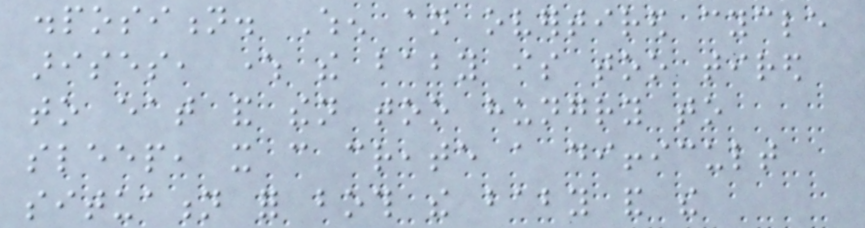disposition. When an overtired cycle
arises, where the baby is too tired
to eat and then too hungry to
sleep, it can create a difficult
situation for both the baby and the
